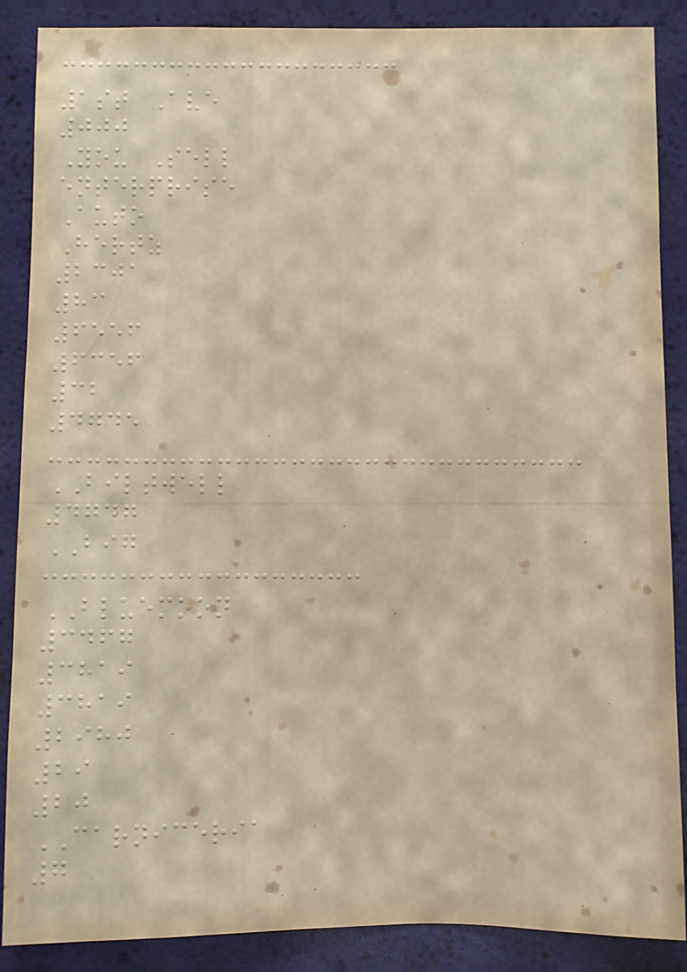1st Ave
000
You Sell
enterprise
Auto
Hertz
2301
83
6556
6356
32
4745
BILTWELL
4747
BIG
BLUEMOON
3467
3819
3819
2980
29
20
CARNICERIA
7
